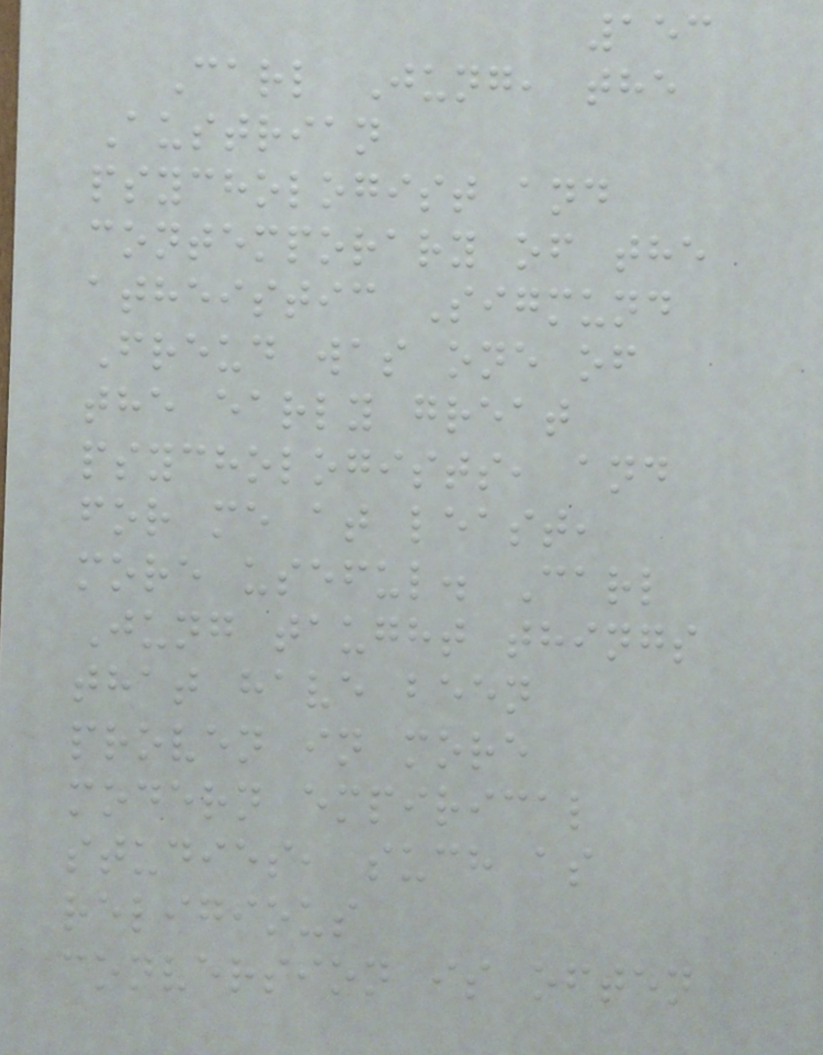153
Carl Jung, the
Austrian
psychologist and
contemporary of the
atheistic Sigmund
Freud was one of
the early great
psychologists, and
for me at least,
more useful. Carl
Jung taught things
that have been
proven in more
modern empirical
studies, such as
religious
conversion is often
